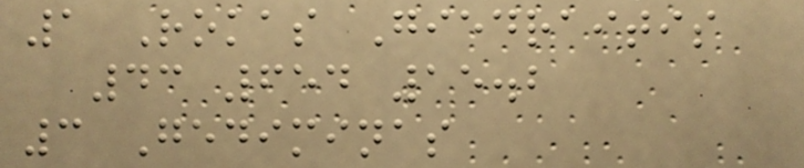1 Rokas Giedraitis
43 654 15.2
3 Gediminas
